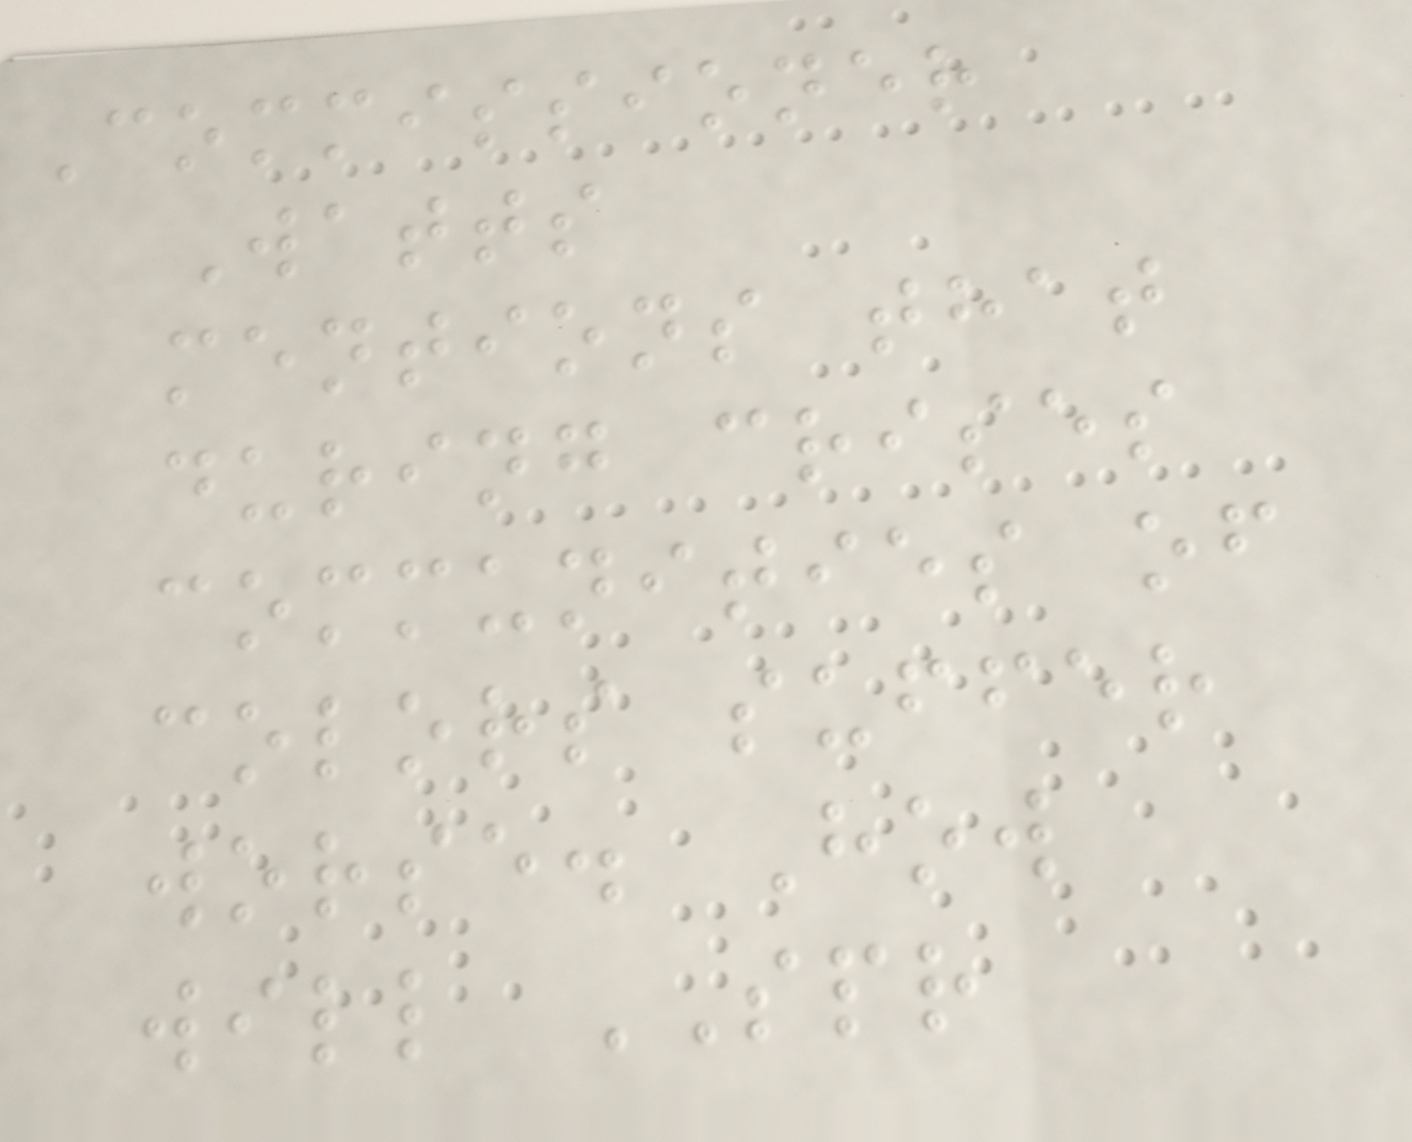Commissioner
Watts
mentions that
during crises
communities of
colors suffer
worse. How
will SPR
